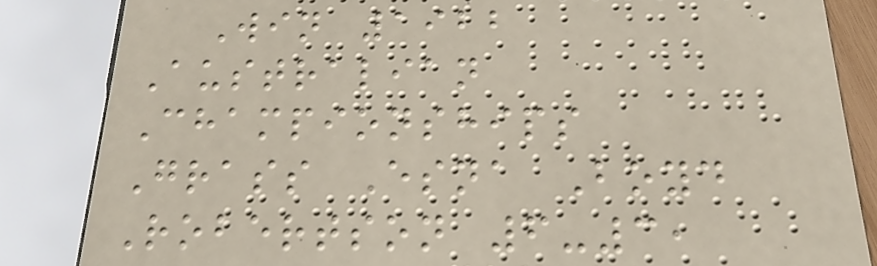Win 1922
Australian
Championships
Grass Esna Boyd
Robertson 6-3,
